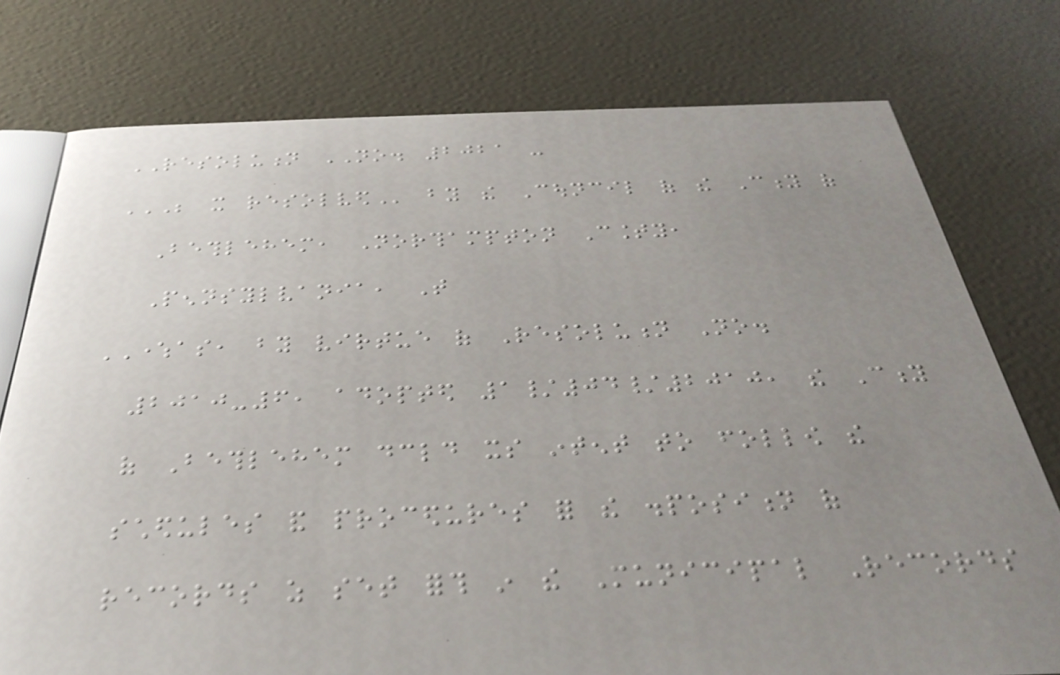RESOLUTION NO. 2021 -
BE IT RESOLVED by the Council of the City of
Bethlehem, Northampton County,
Pennsylvania, That
WHEREAS, by virtue of Resolution No.
2010-6, adopted 1/04/2010, the City
of Bethlehem declared its intent to follow the
schedules and procedures for the disposition of
records as set forth in the Municipal Records
